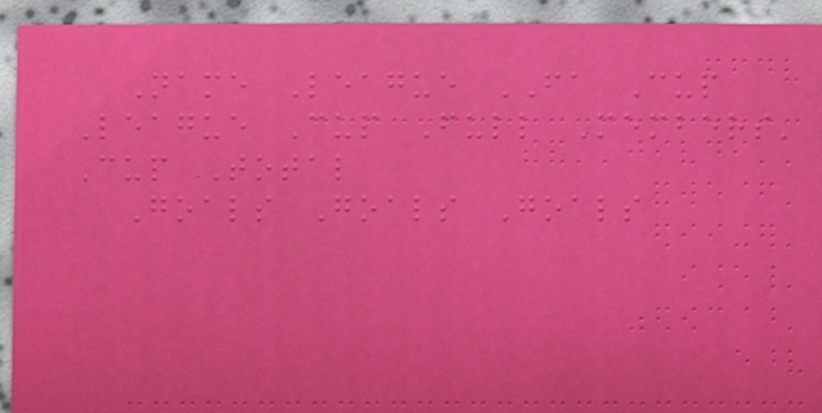Name League FA Cup
League Cup Full Members'
Cup Total
Goals Goals Goals
